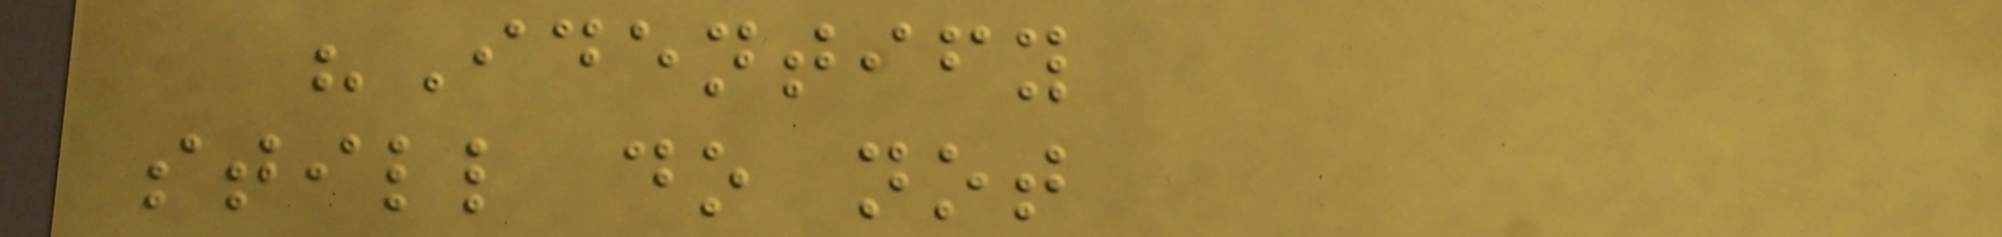"Identify
still do not
